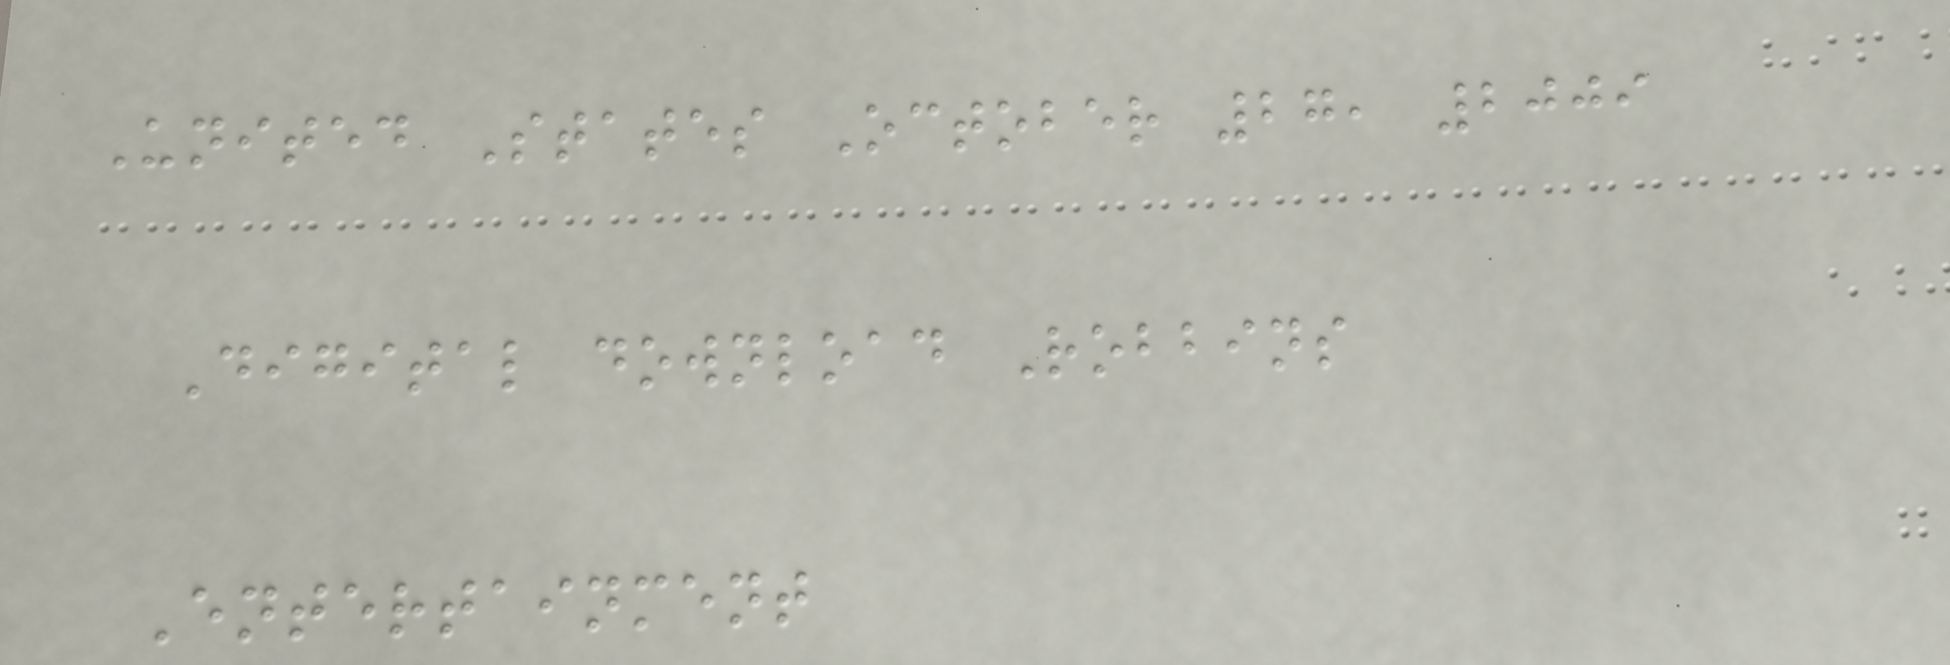United States October 27, 2009
Digital download Robbins
Entertainment
